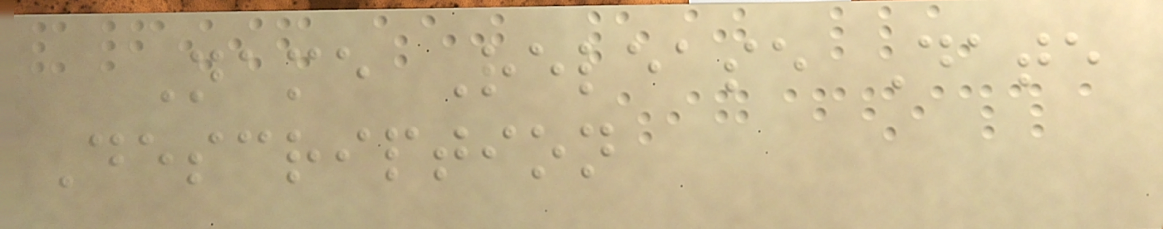Name Release Date
Description
